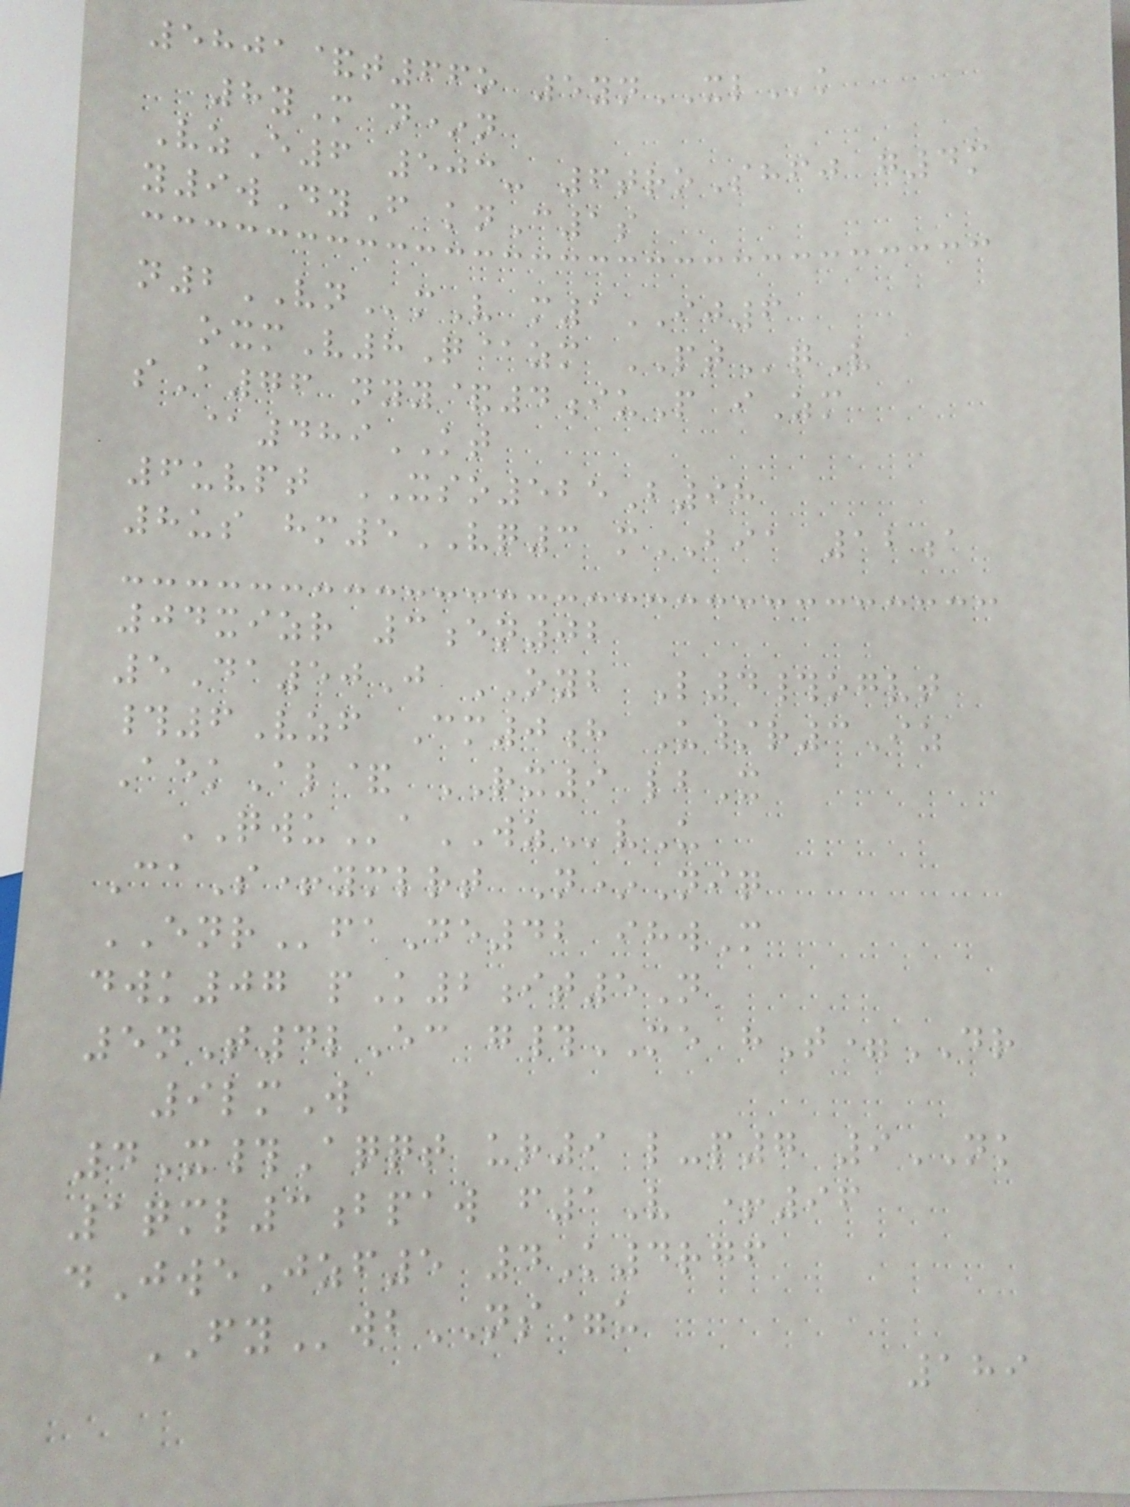5801&t66o 5ynXLk
8yM n*n
VzE6 503- 6troShfj g4m
y9wDyF knC1s
n2VNmV m1IJ6
oxmV8Q@zm PTqV
sA76 nyy&4iuP iZm
@489KT
6uvpt XSO525B98
8us hm5VQ3 mBIA 12a
04xizr 3en02
5Da50J OYB L4#ogvt
#6Vzf Cm0h U/r3Iz
AekAl& RX9 lbX
QWUaWZvU
CaS+ymlrt N*Niq
ENRfaDe42 ihwM
dwk07 pK2it5N
5nT4lEc g#ME hT=DR
9lmW
4X#Aqqt ur9 l-p7 9NK
1qml3bpaw f1V +96
dJweJzf5 4K4rgf
FYwbNS=u
189
